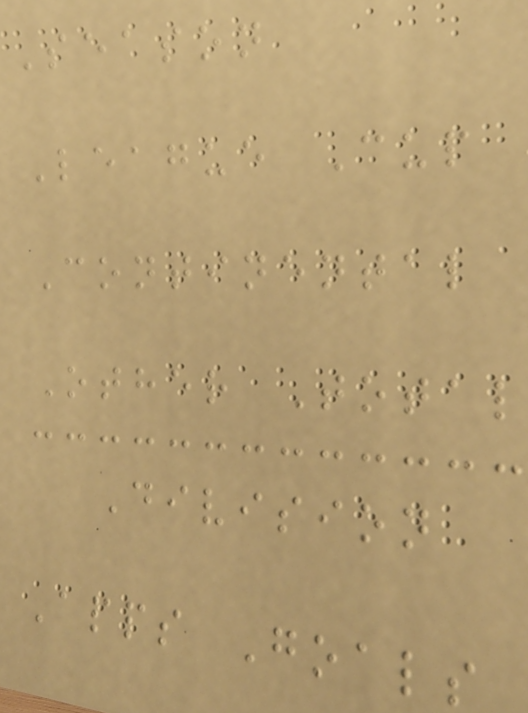Season
League Cup
Continental
Other Total
Division
Apps Goals
